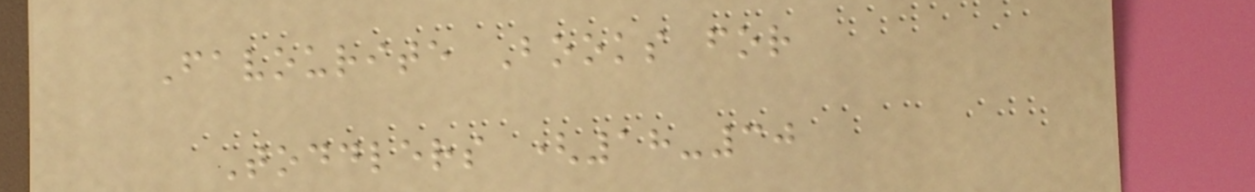Favourite Books for
Toddlers (18-30
